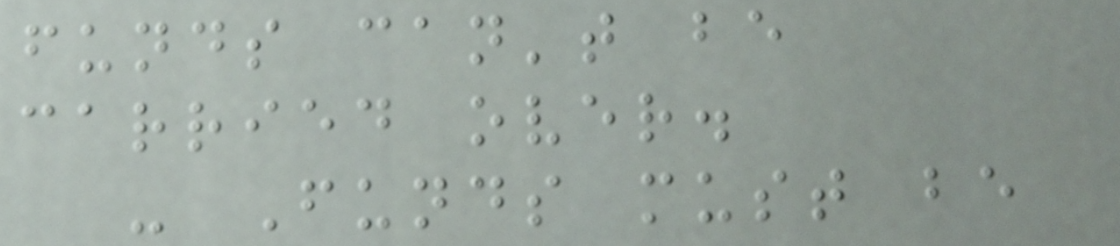funds can't be
carried over.
- Funds must be
